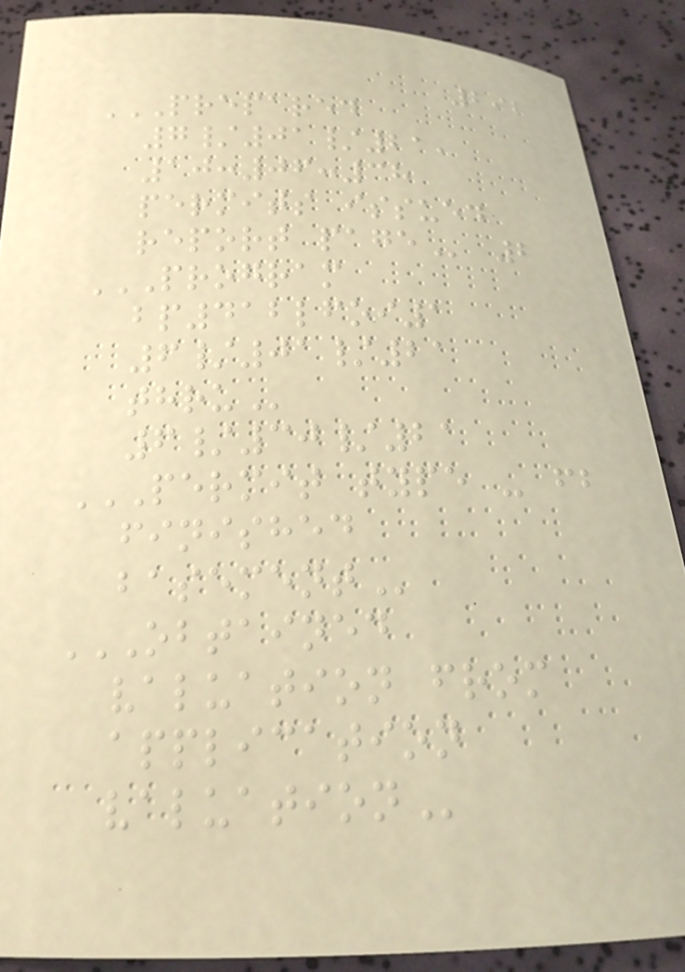292
PREPARED
7/01/21,
10:06:38
PERMITS ISSUED
REPORT PAGE 2
PROGRAM
BP412LFOI1
6/01/21
THRU
6/30/21
PERMIT TYPE - FB
FINISHED
BASEMENT
OBTAINED
VALUATION FROM
APPLICATION
VALUATION
